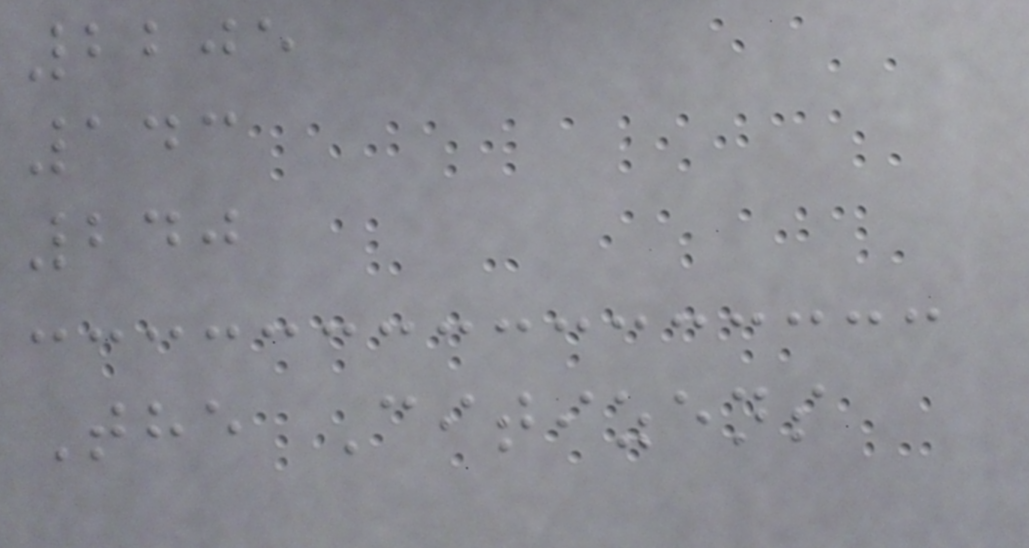2205
143
240
The Citizens
